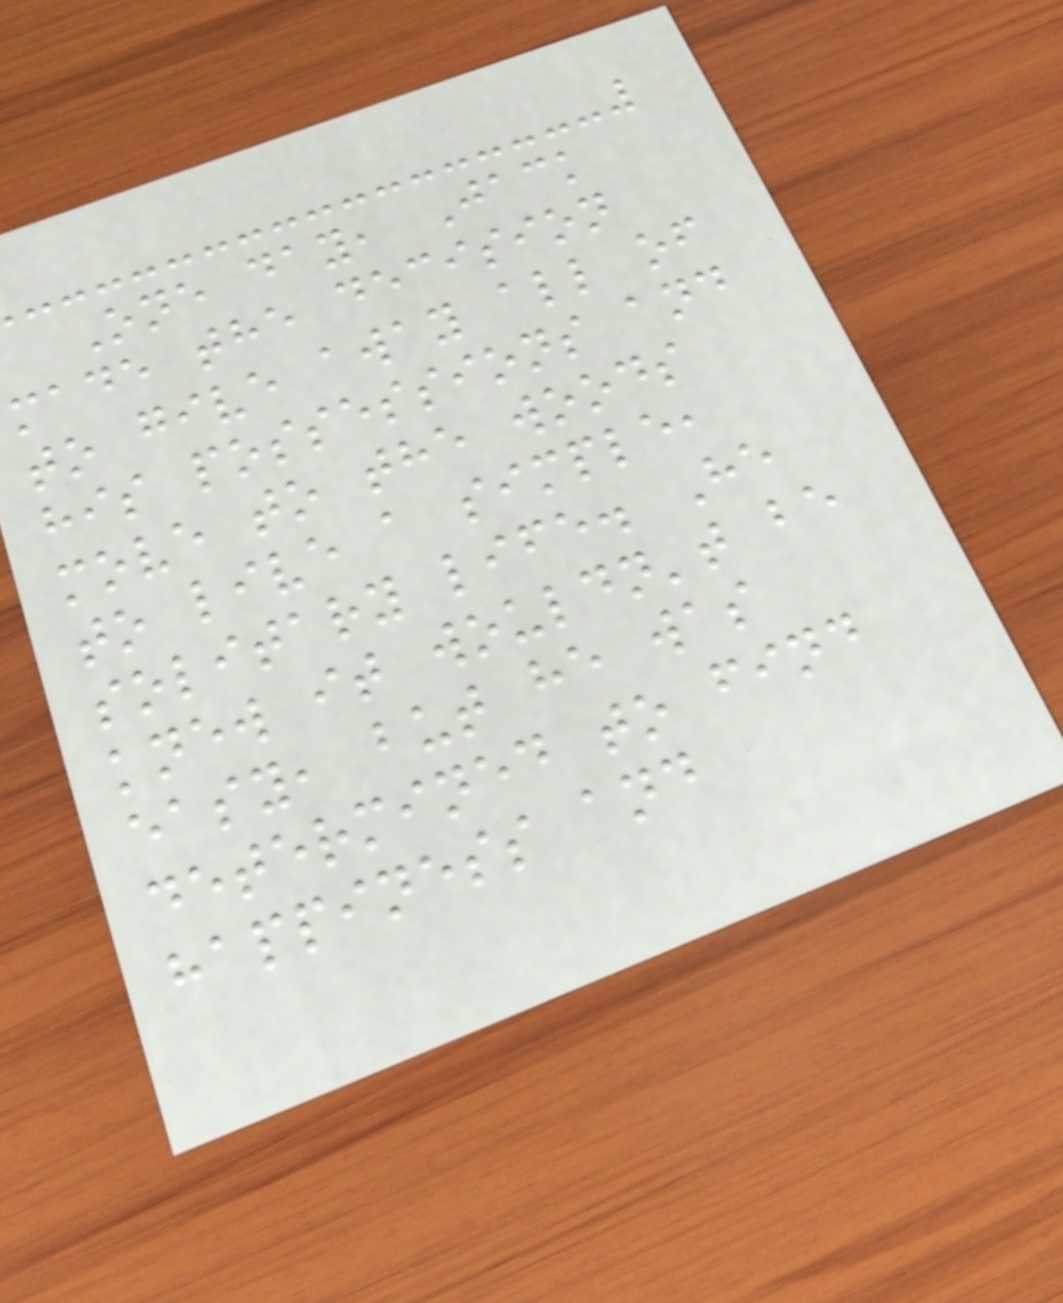One day, Jack
made the decision
to give away all of
his possessions and
move to the woods
to live a simple,
solitary life. He
knew it wouldn't be
easy, but he was
determined to find
happiness and
